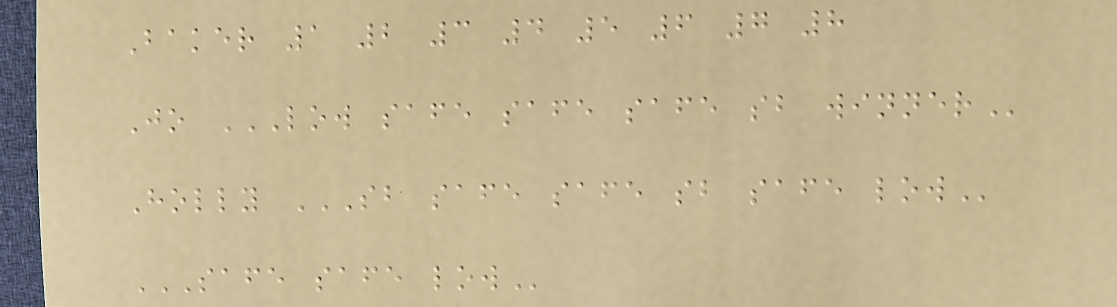Baker 1 2 3 4 5 6 7 8
Jo LOW SAFE SAFE SAFE SB WINNER
Holly SB SAFE SAFE SB SAFE LOW
SAFE SAFE LOW
